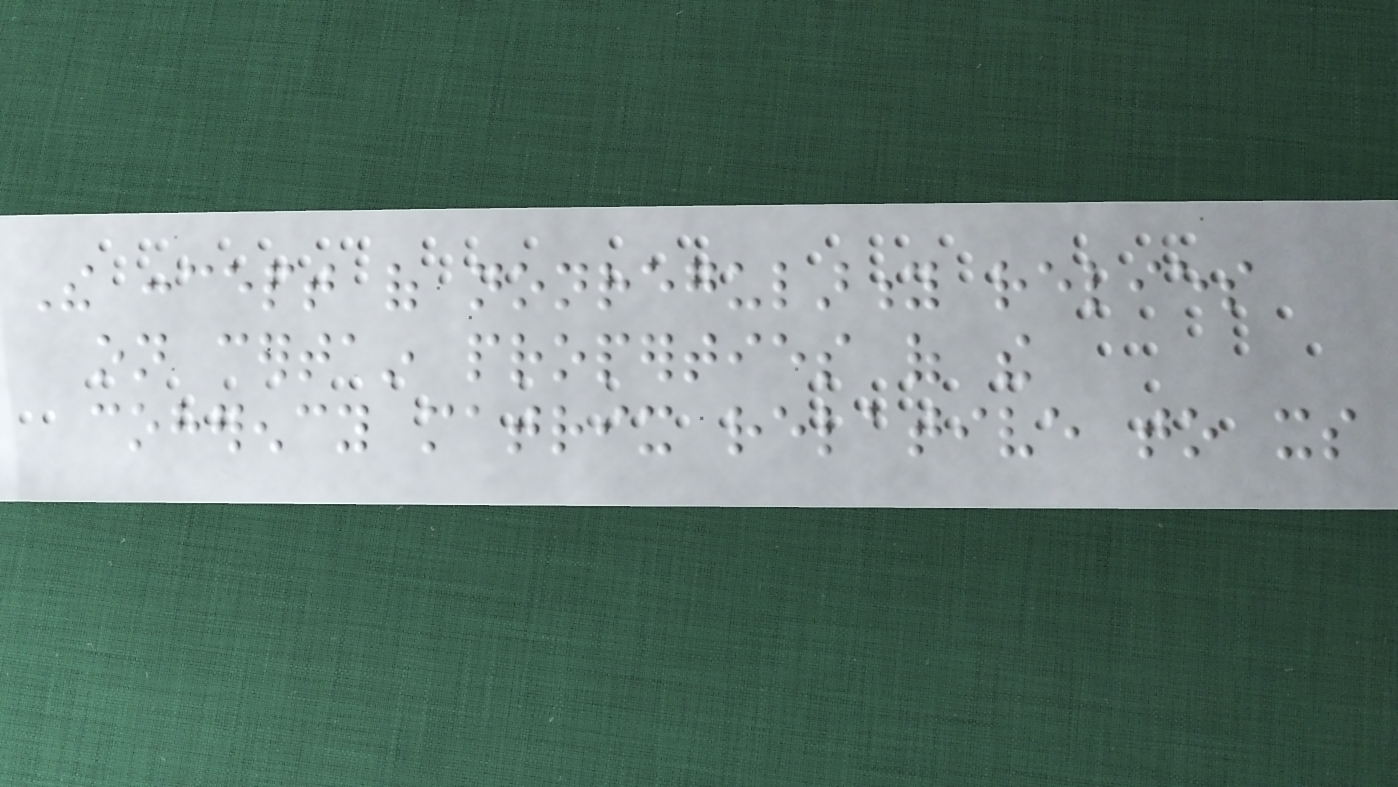The concept of nonregularity relies
on certain properties of the
coherency matrix relative to its
